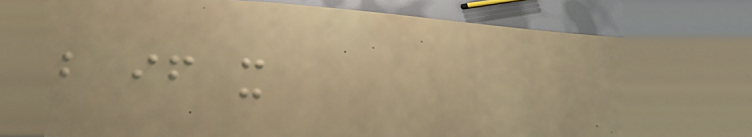but if it
